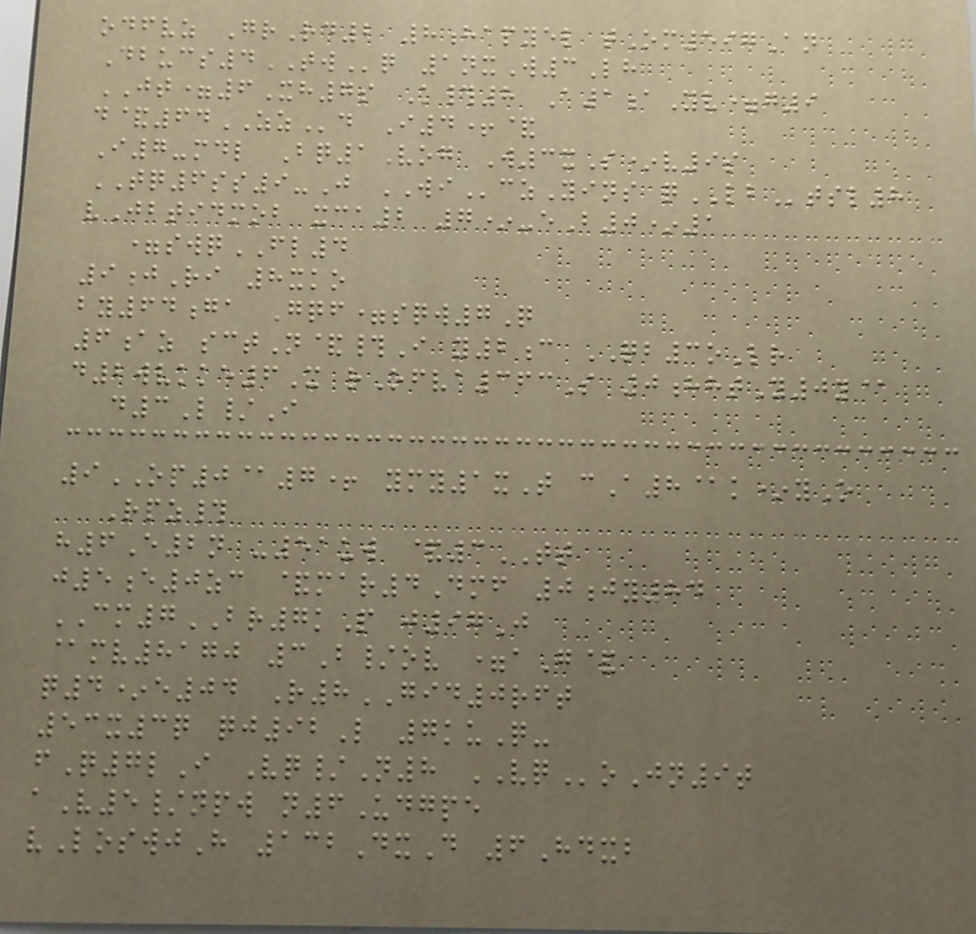odfvz GrRd2 8hapyel tOm597An
Dbucs4TWq 1nxW3Lh
JT=6Xh7s K#8 A1aYv=g9
d&64ZZd I4+&
I7-mdl Bq1Vog W3xS*v9s
TQ6ss9-J WIczYins qLBtsl8
vJbtidmob xca2 7*-eB0*1
=swqFL4
9jRi 8xko
by64ga Gqf=sqw7Q
6az sctN&#I y2c QB3oLr
d2wvkke6X rOfva363S 0hhtY0y@
d3L/I
9OP0@7+ ymy1xT cA8@k*yO
Rpz#
h6E2n -51uw &3TT
j5e0zc &mar4Dmf 0jy84
CM7BR7kP j97J
@mv8170 3B/ov =aG&
q4*e04 R8GID0rft
53x3q qj92L 7kuQ-
fQ7lI Vq/N8 VQoJn9t
aV5/npw n6Udgpe
vLoswjH 132DxD 6Hdxb
